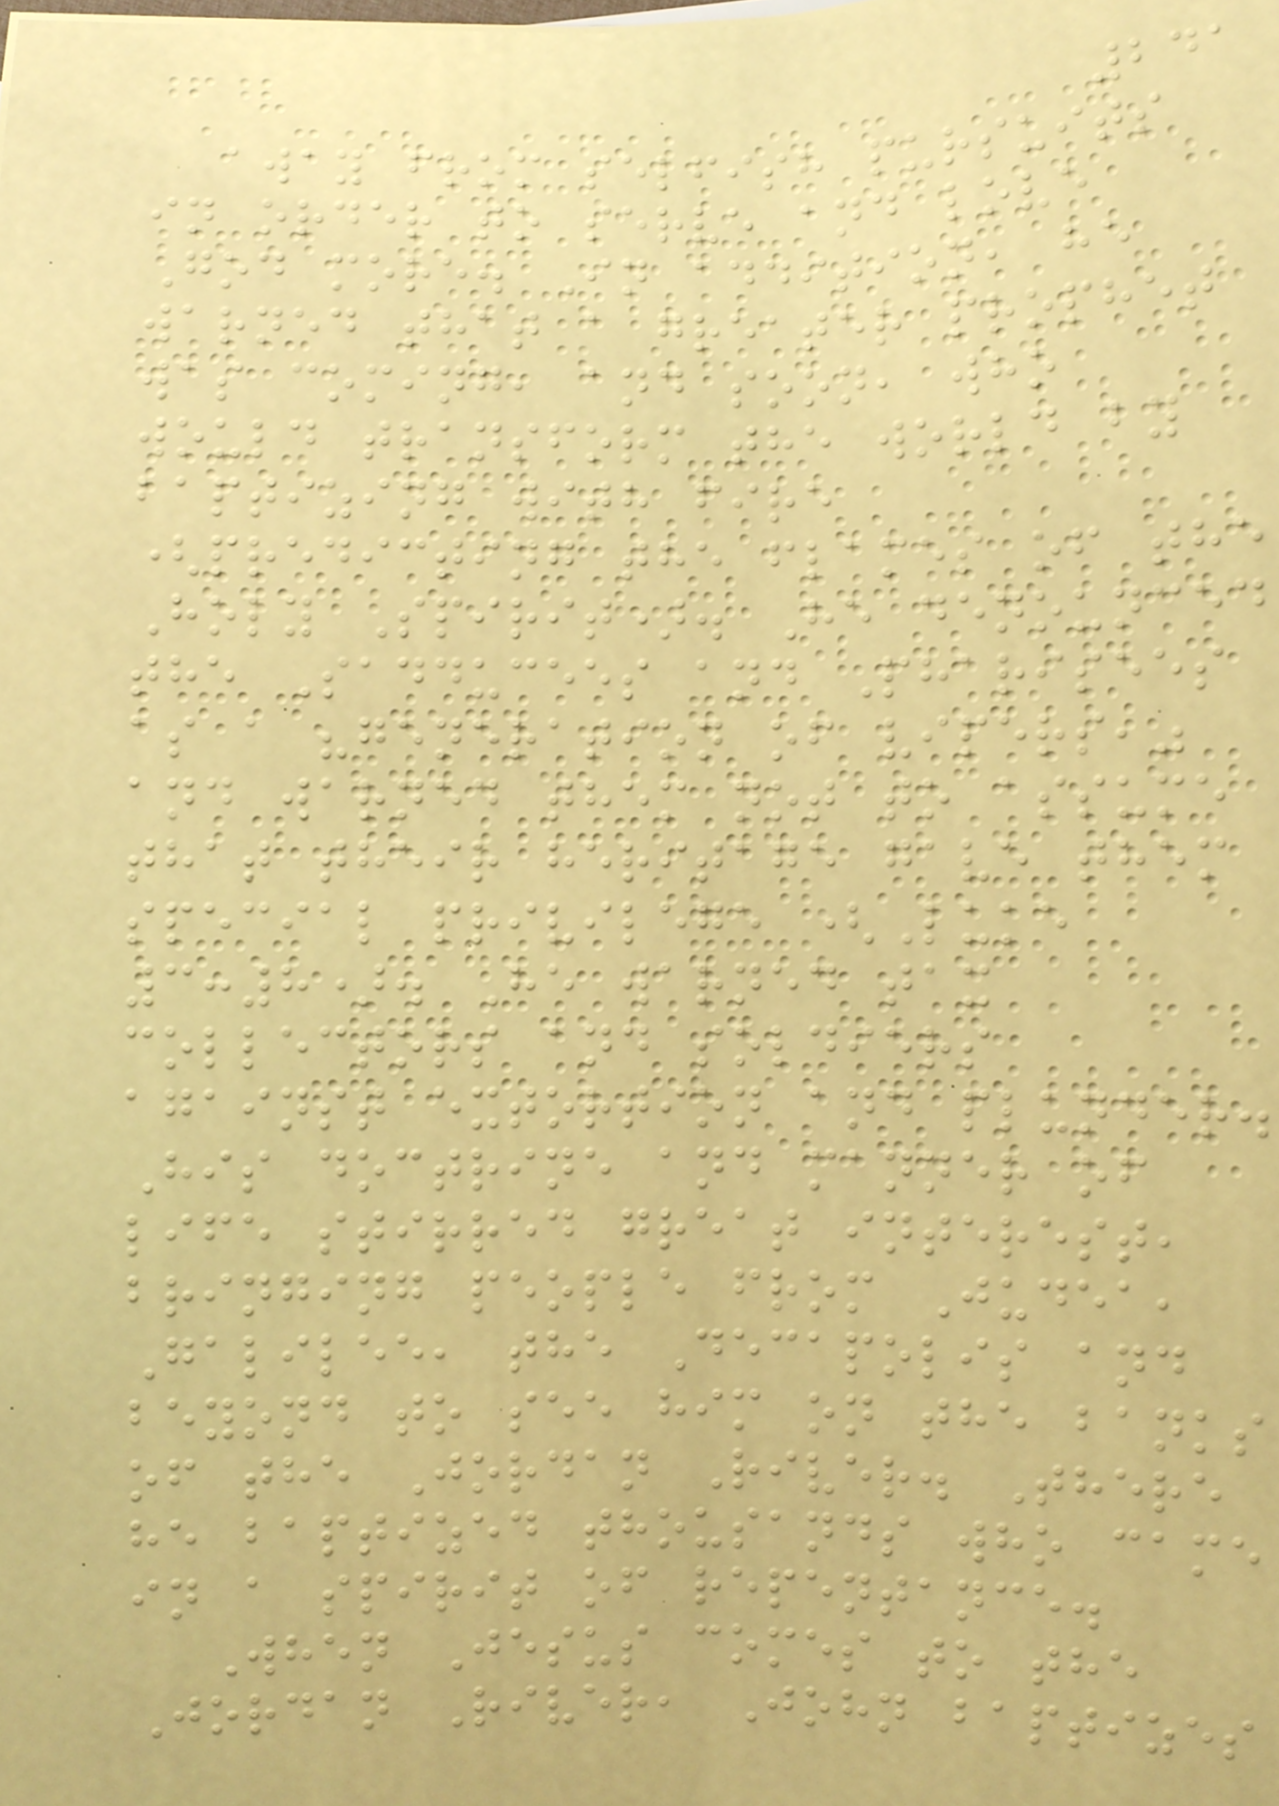241
away from selfish pursuits
in order to serve and love
God more. In addition, he
warned that a greater prophet
was coming, and soon, who
would transform the world by
baptizing with fire
(predicting the flames of the
Holy Spirit). He denounced
the Sadducees and Pharisees
as a "generation of vipers,"
and warned them not to assume
that their heritage gave them
special privilege (Luke
3:8). He warned tax
collectors and soldiers
against extortion and plunder.
His doctrine and manner of
life stirred great interest,
bringing people from Judea,
Galilee, the Decapolis and
beyond to see him on the banks
of the Jordan River. There
he baptized thousands who came
in a spirit of repentance.
When Jesus comes to the
Jordan River, John baptizes
